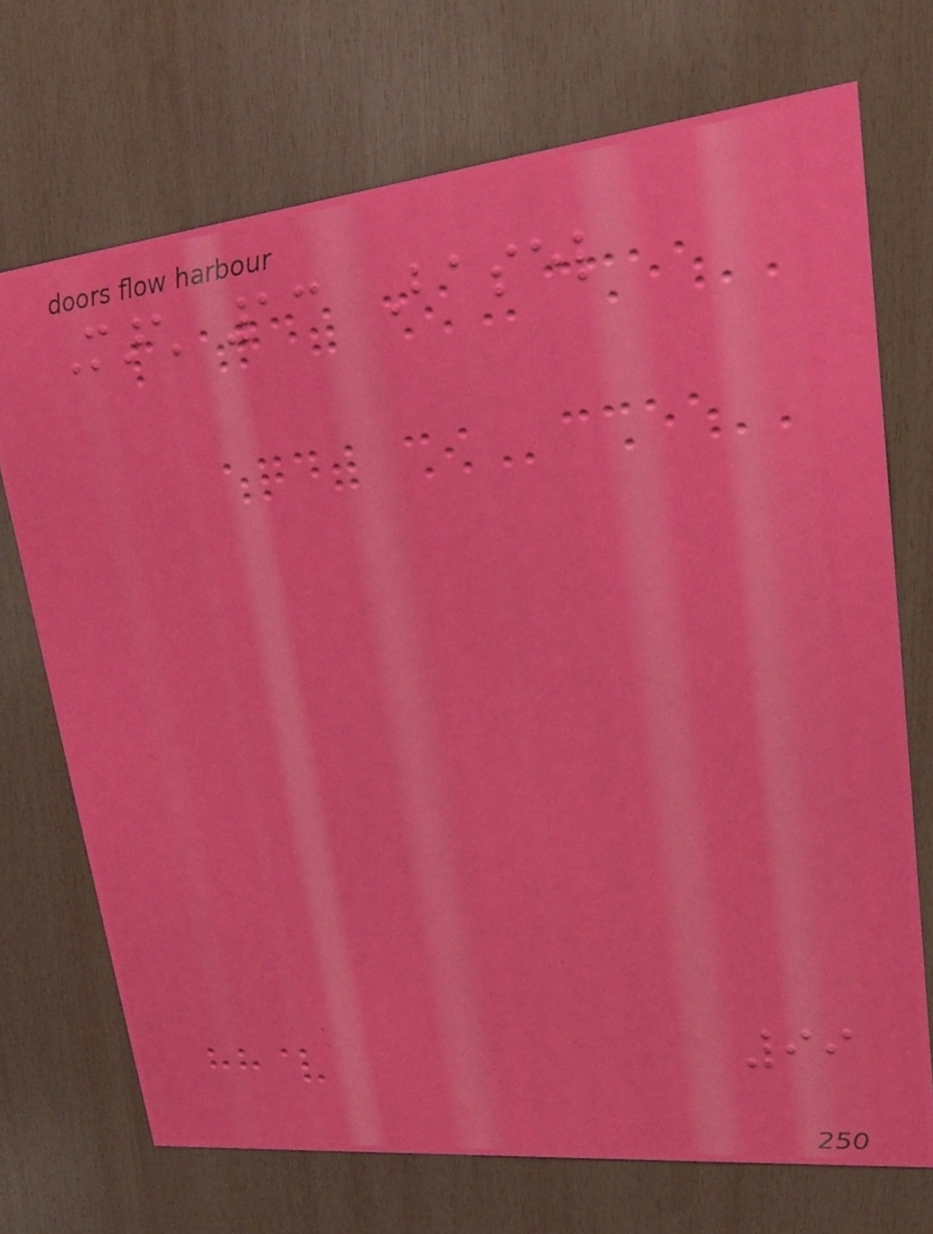March 13 Basel
99
